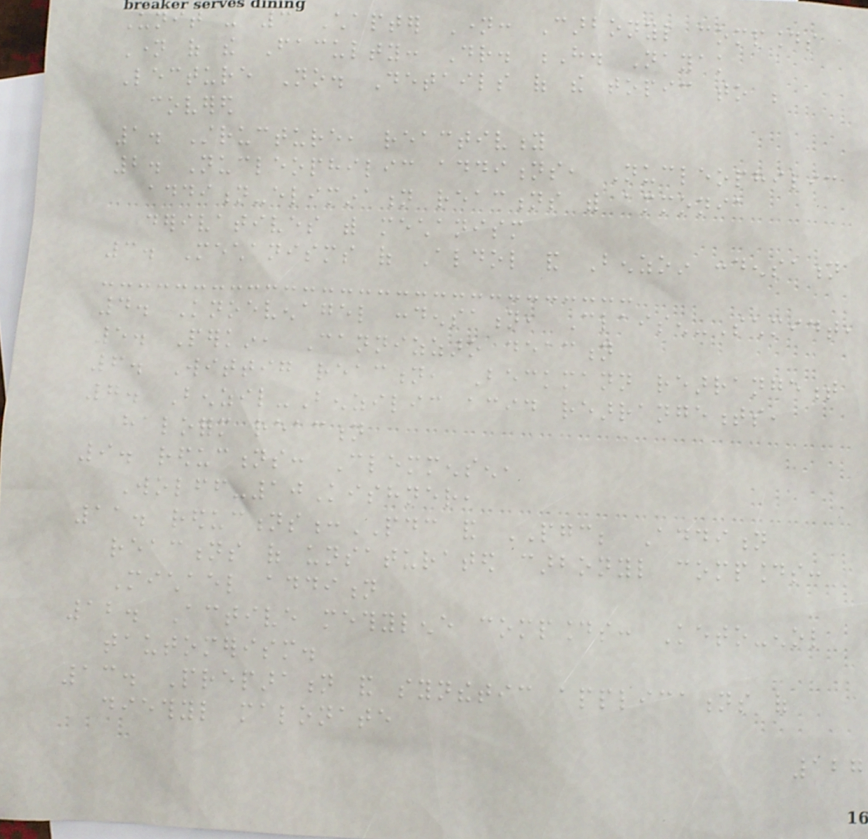Unit - 3 Chapter Name: Carbonyl compounds
Name of the Faculty: Dr. H. Nayak
Lecture No. Details of the topic to be
covered
1. Structure, reactivity
2. Nucleophilic additions, Nucleophilic
addition-elimination reactions with ammonia
derivatives with mechanism
3. Mechanisms of Aldol and Benzoin condensation
4. Knoevenagel condensation, Claisen-Schmidt,
5. Perkin, Cannizzaro deaction
6. Wittig reaction, Beckmann rearrangement
7. Benzil-Benzilic acid rearrangements,
haloform reaction
9. reductions: Clemmensen,
Wolff-10Kishner,
11. reductions:PDC and PGC; Addition
reactions of unsaturated carbonyl compounds:
Michael addition
12. Active methylene compounds: Keto-enol
tautomerism.
13. Preparation and synthetic applications of
diethyl malonate
127
